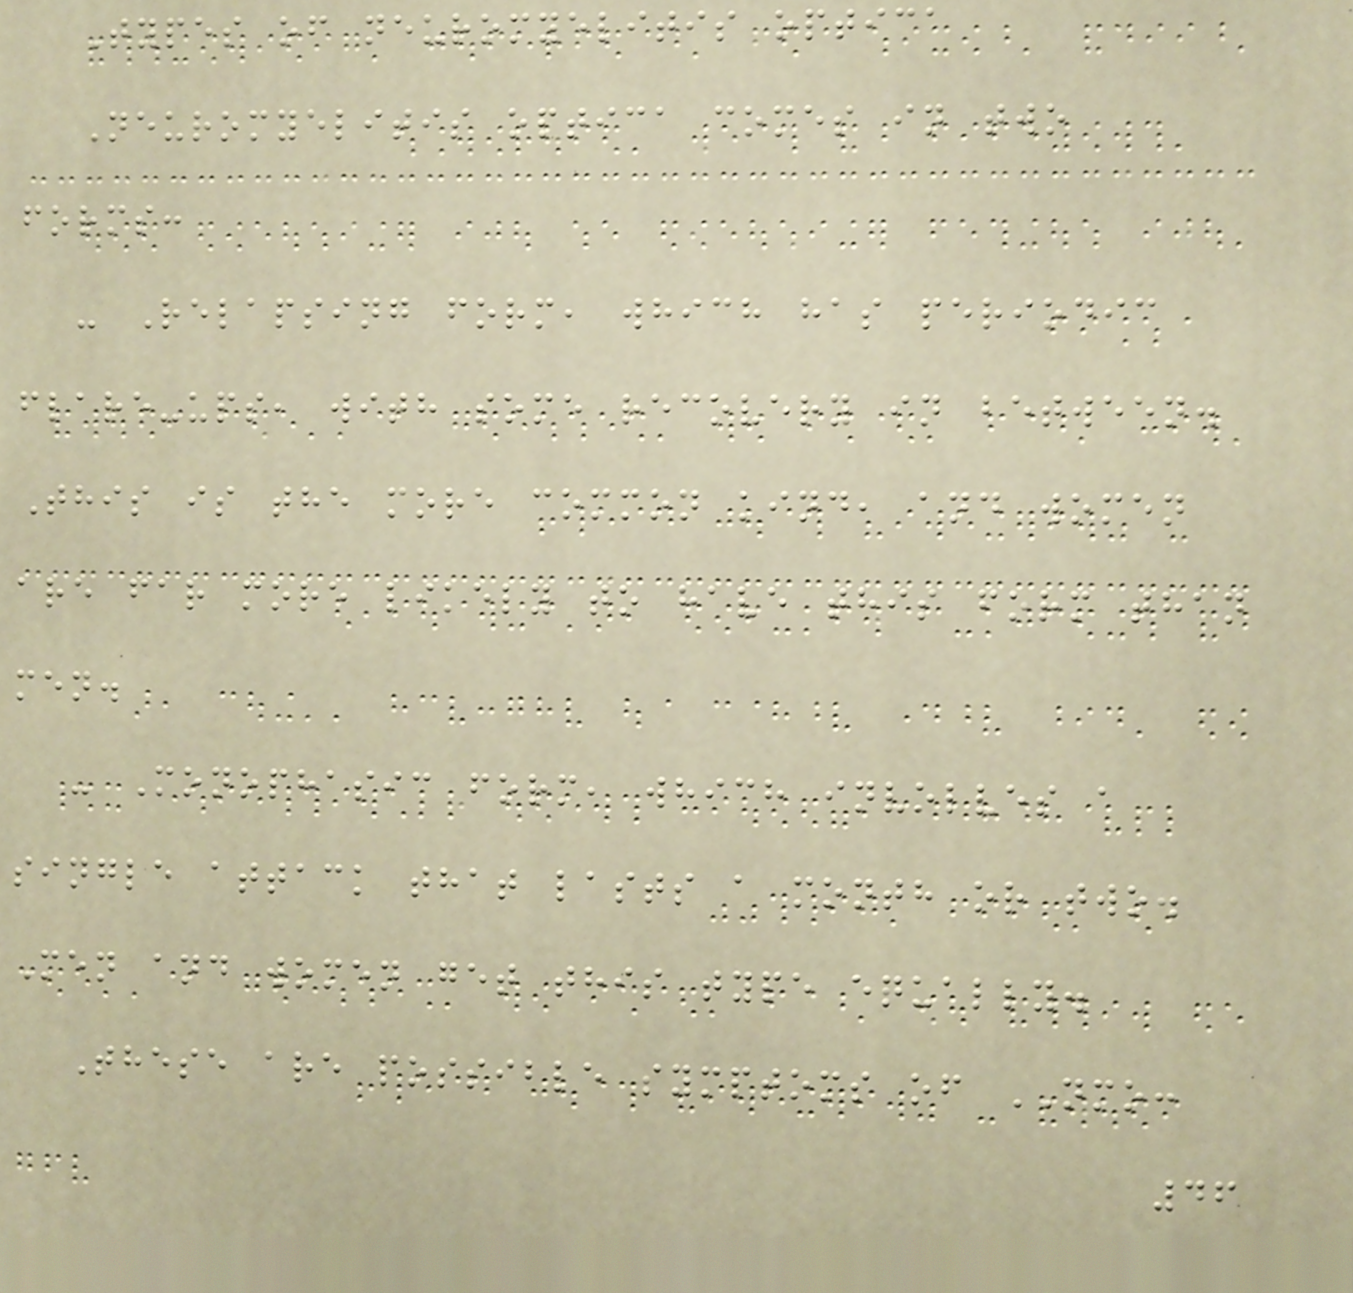Types of neuromyelitis optica
Neuromyelitis optica comes in two
forms:
- Relapsing form, which has periodic
flare-ups, with some recovery in between.
This is the more common kind, and women
are far more likely to have this form than
men.
- Monophasic form, which involves a
single attack that lasts a month or two.
Men and women get this type equally.
These are possible symptoms of NMO:
46
